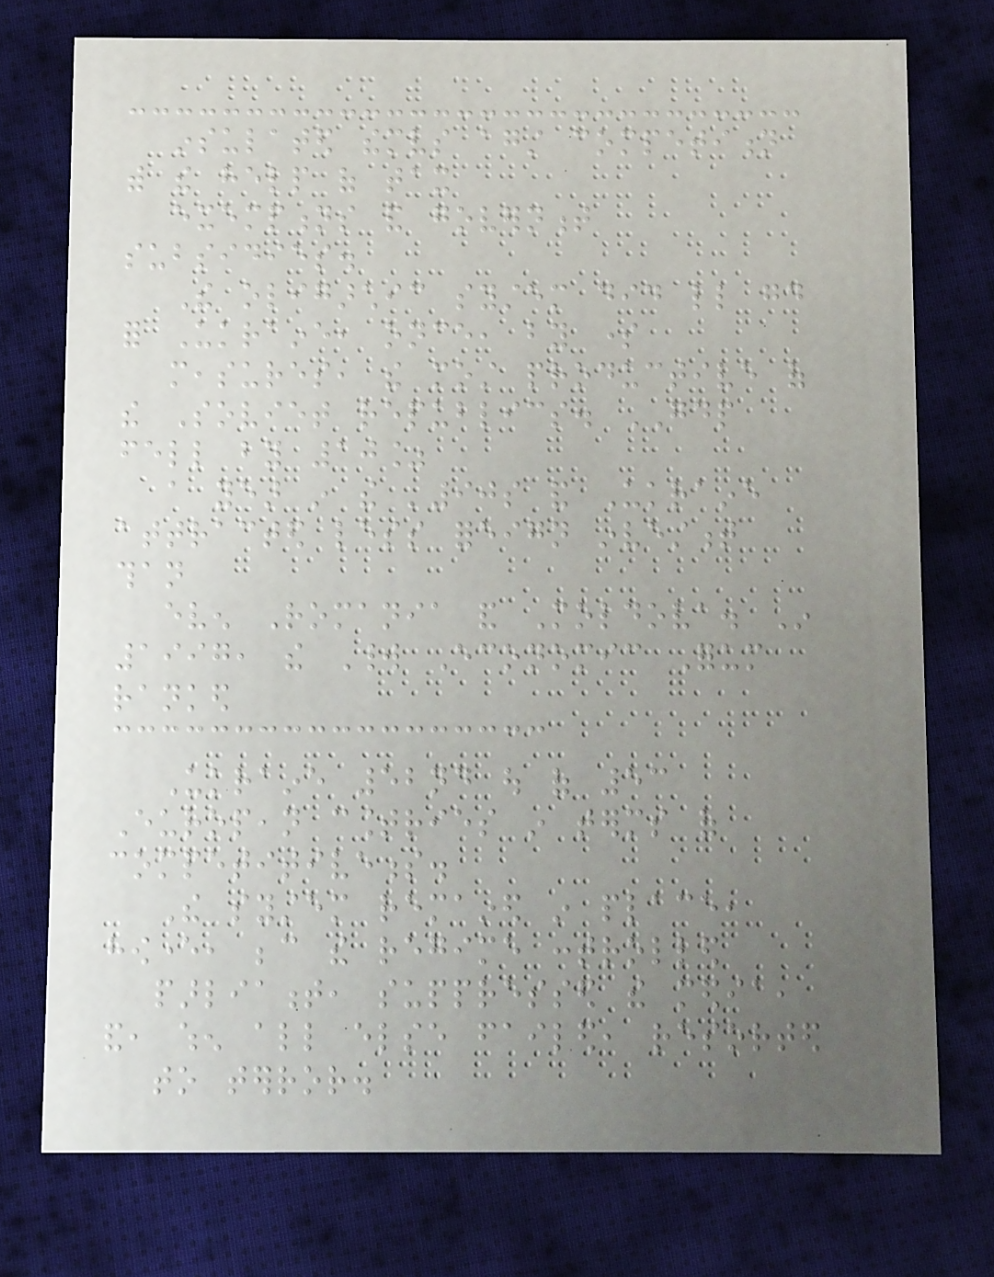insulated themselves against competition
with the help of tax
exemptions and government
subsidies.
The oligarchic system did little good
for Ukraine, once, by some
measures, the most productive of
the Soviet republics. GDP
fell by 10%
a year in the '90s and Ukraine
attracted less foreign investment
than
even Romania and Moldova. In
1997, the World Economic Forum
ranked
Ukraine 52nd out of 53
European countries in terms of
competitiveness.
The system remained in place,
however, because the regime controlled
parliament, suppressed the media,
and, when all else failed, resorted
to terror.
